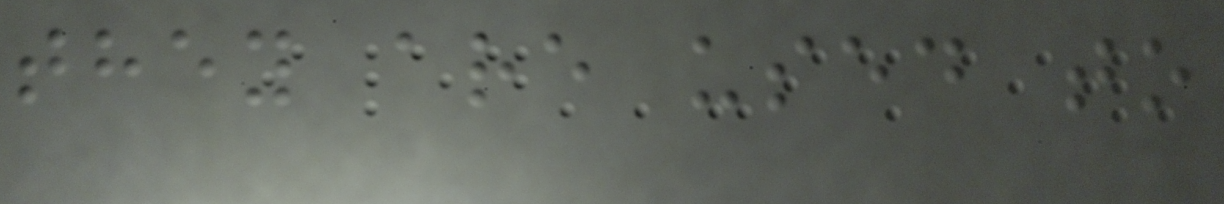they are used to
